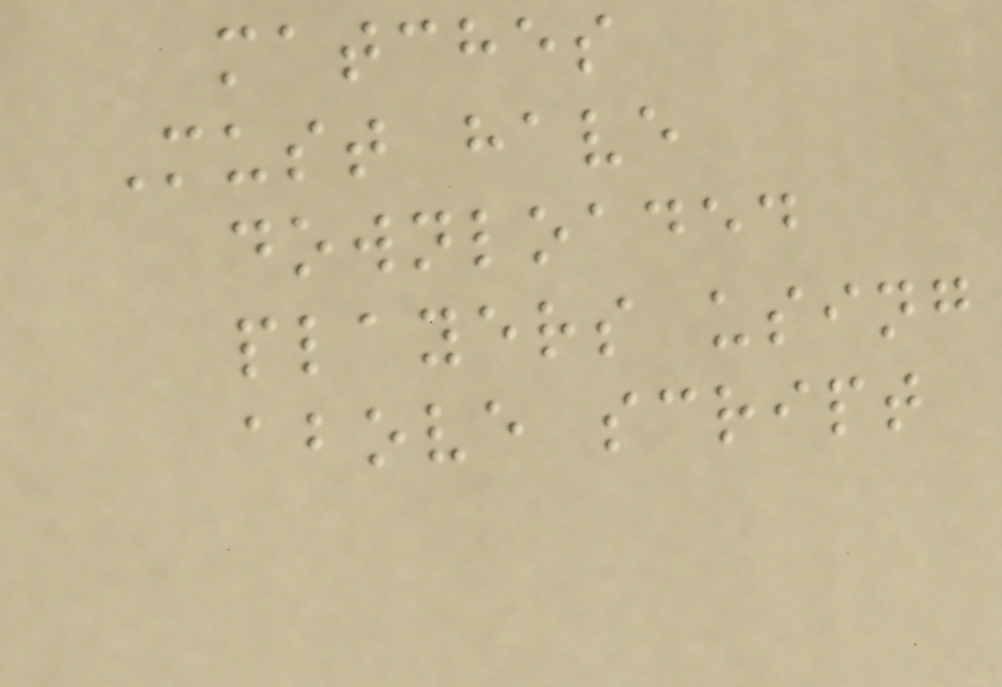matches
Must have
downloaded
players using
above script
